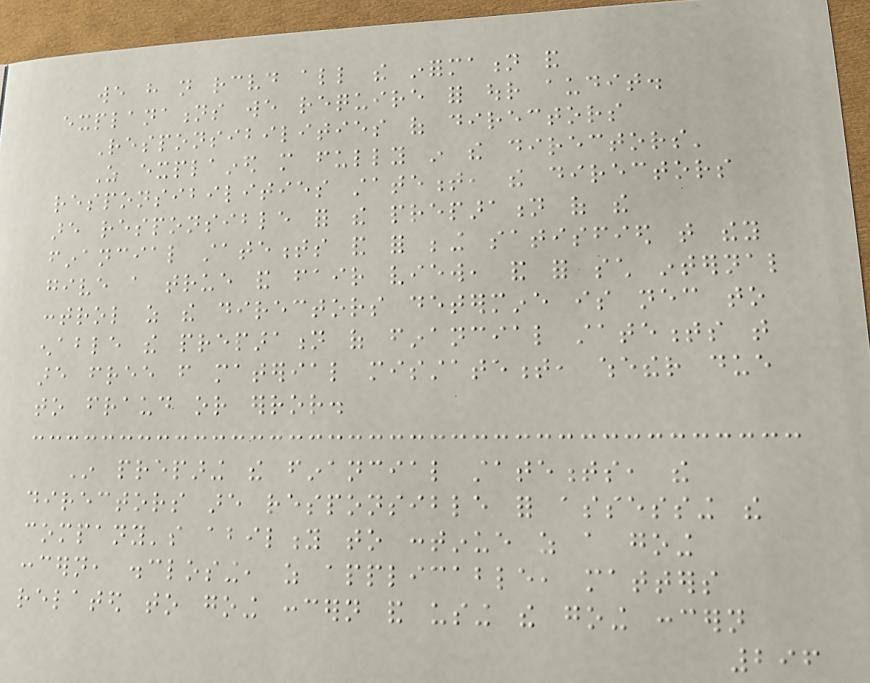we have not received all the information and
explanations we require for our audit.
Responsibilities of directors
As explained more fully in the directors'
responsibilities statement, the directors
are responsible for the preparation of the
financial statements and for being satisfied that they
give a true and fair view, and for such internal
control as the directors determine is necessary to
enable the preparation of financial statements that
are free from material misstatement, whether due
to fraud or error.
In preparing the financial statements, the
directors are responsible for assessing the
company's ability to continue as a going
concern, disclosing, as applicable, matters
related to going concern and using the going concern
296
